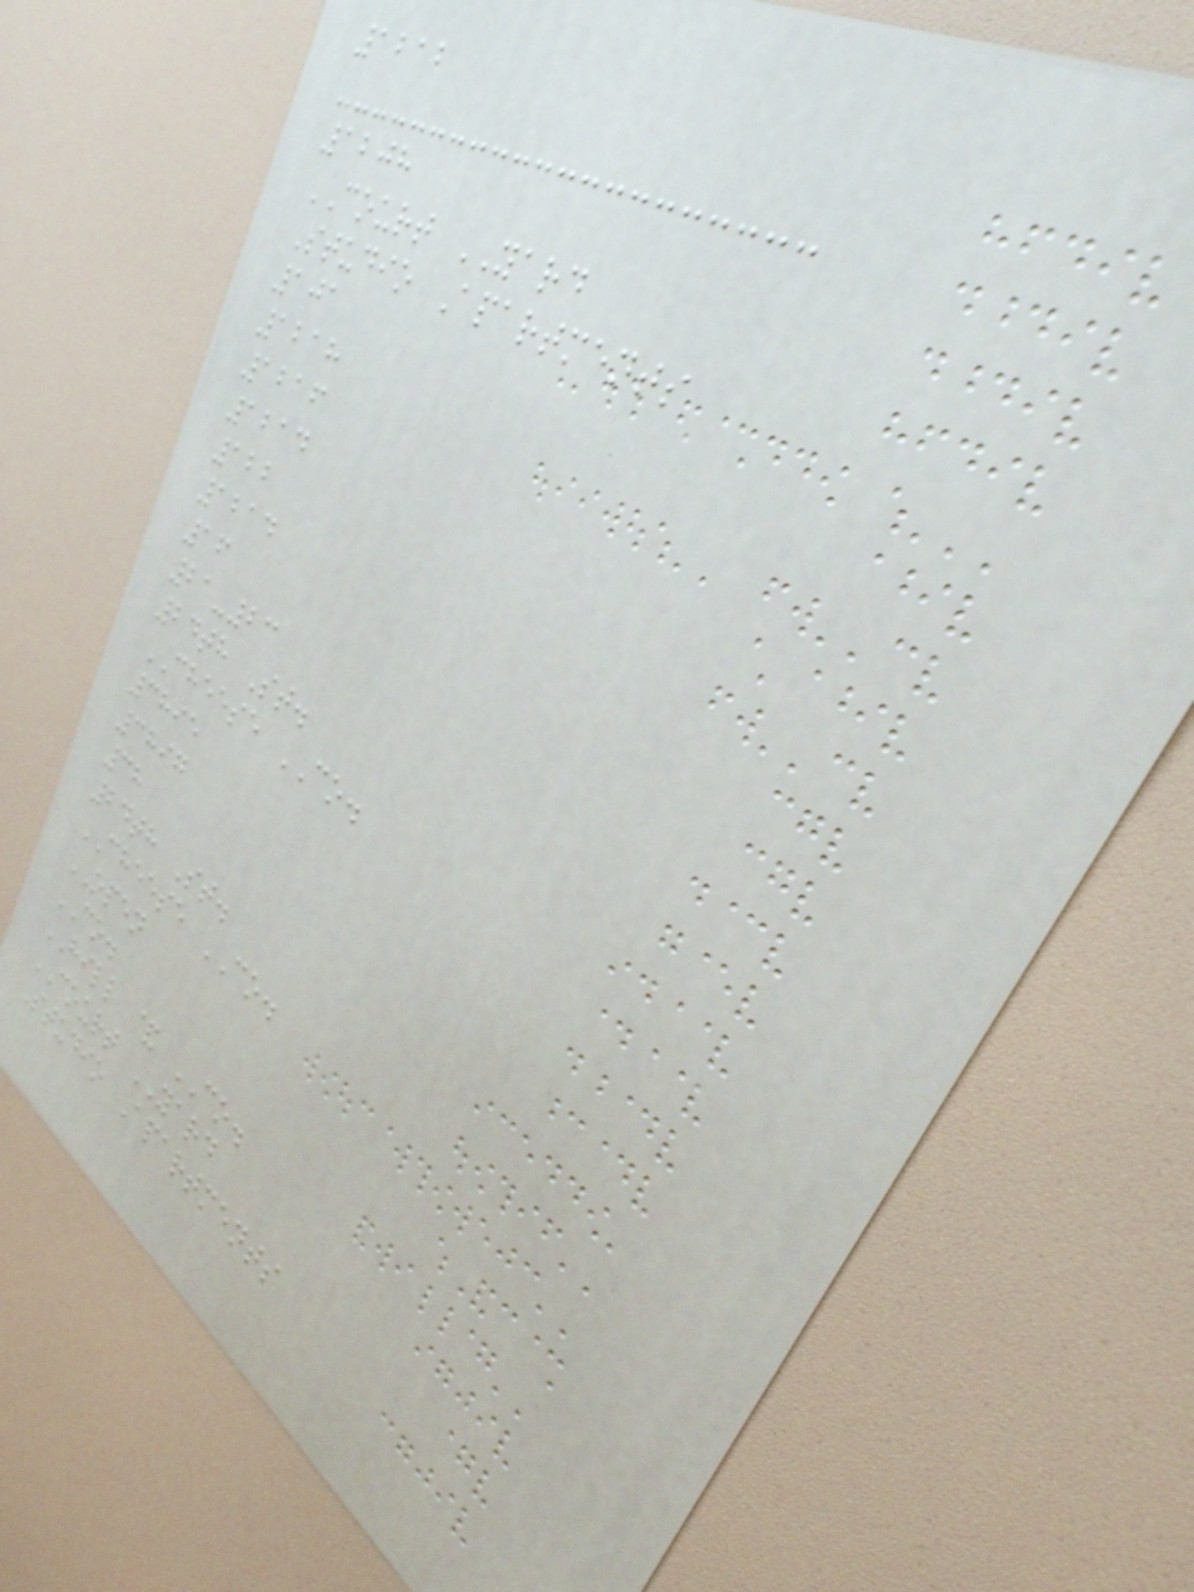1212
1208
COURT YARD
Studio Apartments
101
1218
1216
1214
122
1214
16
21-23
24th St.
CHEESE CO.
3895
3897
38
24th St.
CHEESE CO.
OPEN
CO.
HILL & CO.
COURT YARD
Studio Apartments
